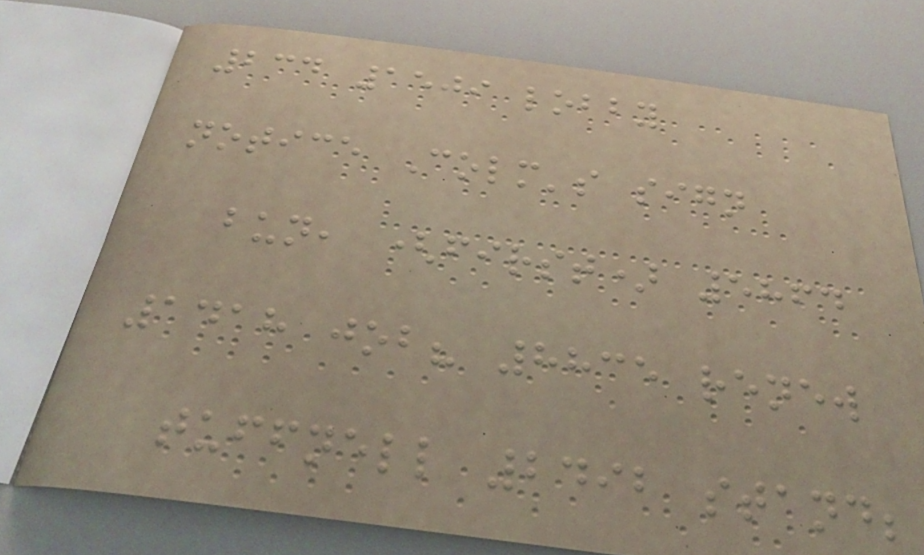234 1509 lobby
notice Colm's sign
bun, (first) 5864
1418 job? 8835 renew
tuffnell 2492 stand;
